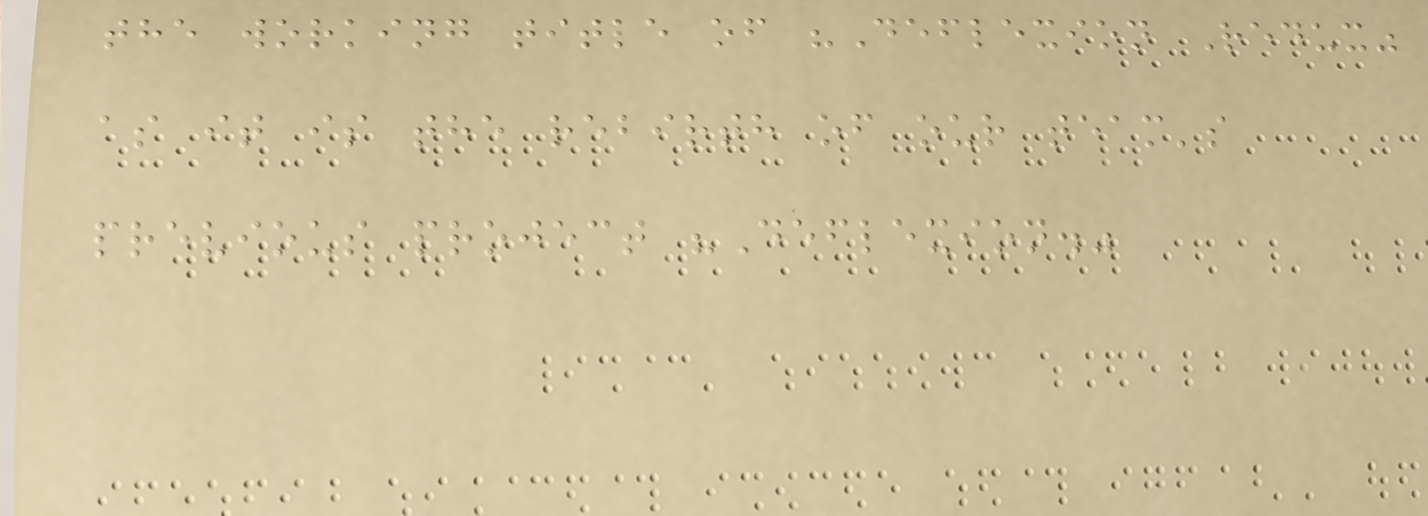the working title of "Deflexion Redux"
as it is the rebirth of our team's
previous project "Deflexion."
